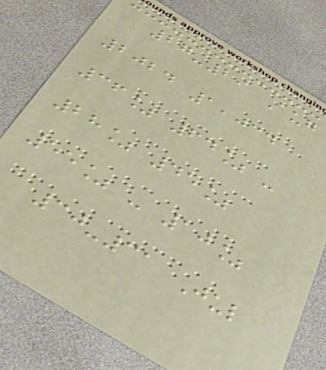27-29 Aug
2024 1,034
36% 64% -
28% 45%
55% - 10%
30-31 Jul
